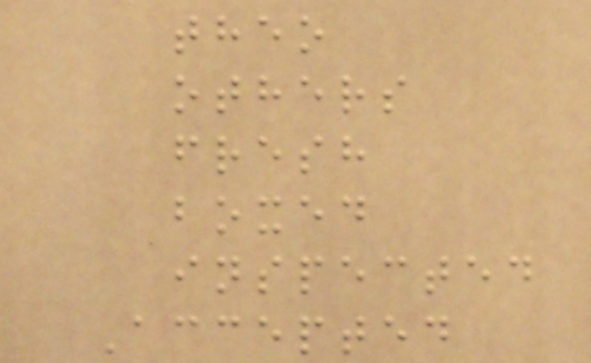theo
others
fresh
boxed
inspected
Accepted
